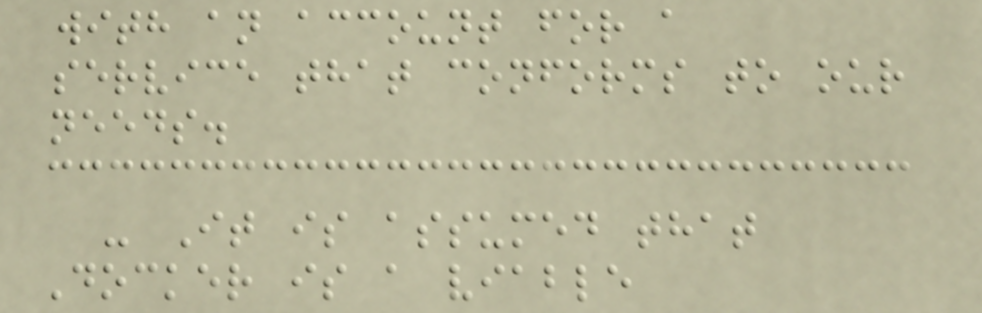with an account for a
service that conforms to our
needs.
- It is assumed that
Docker is a viable
